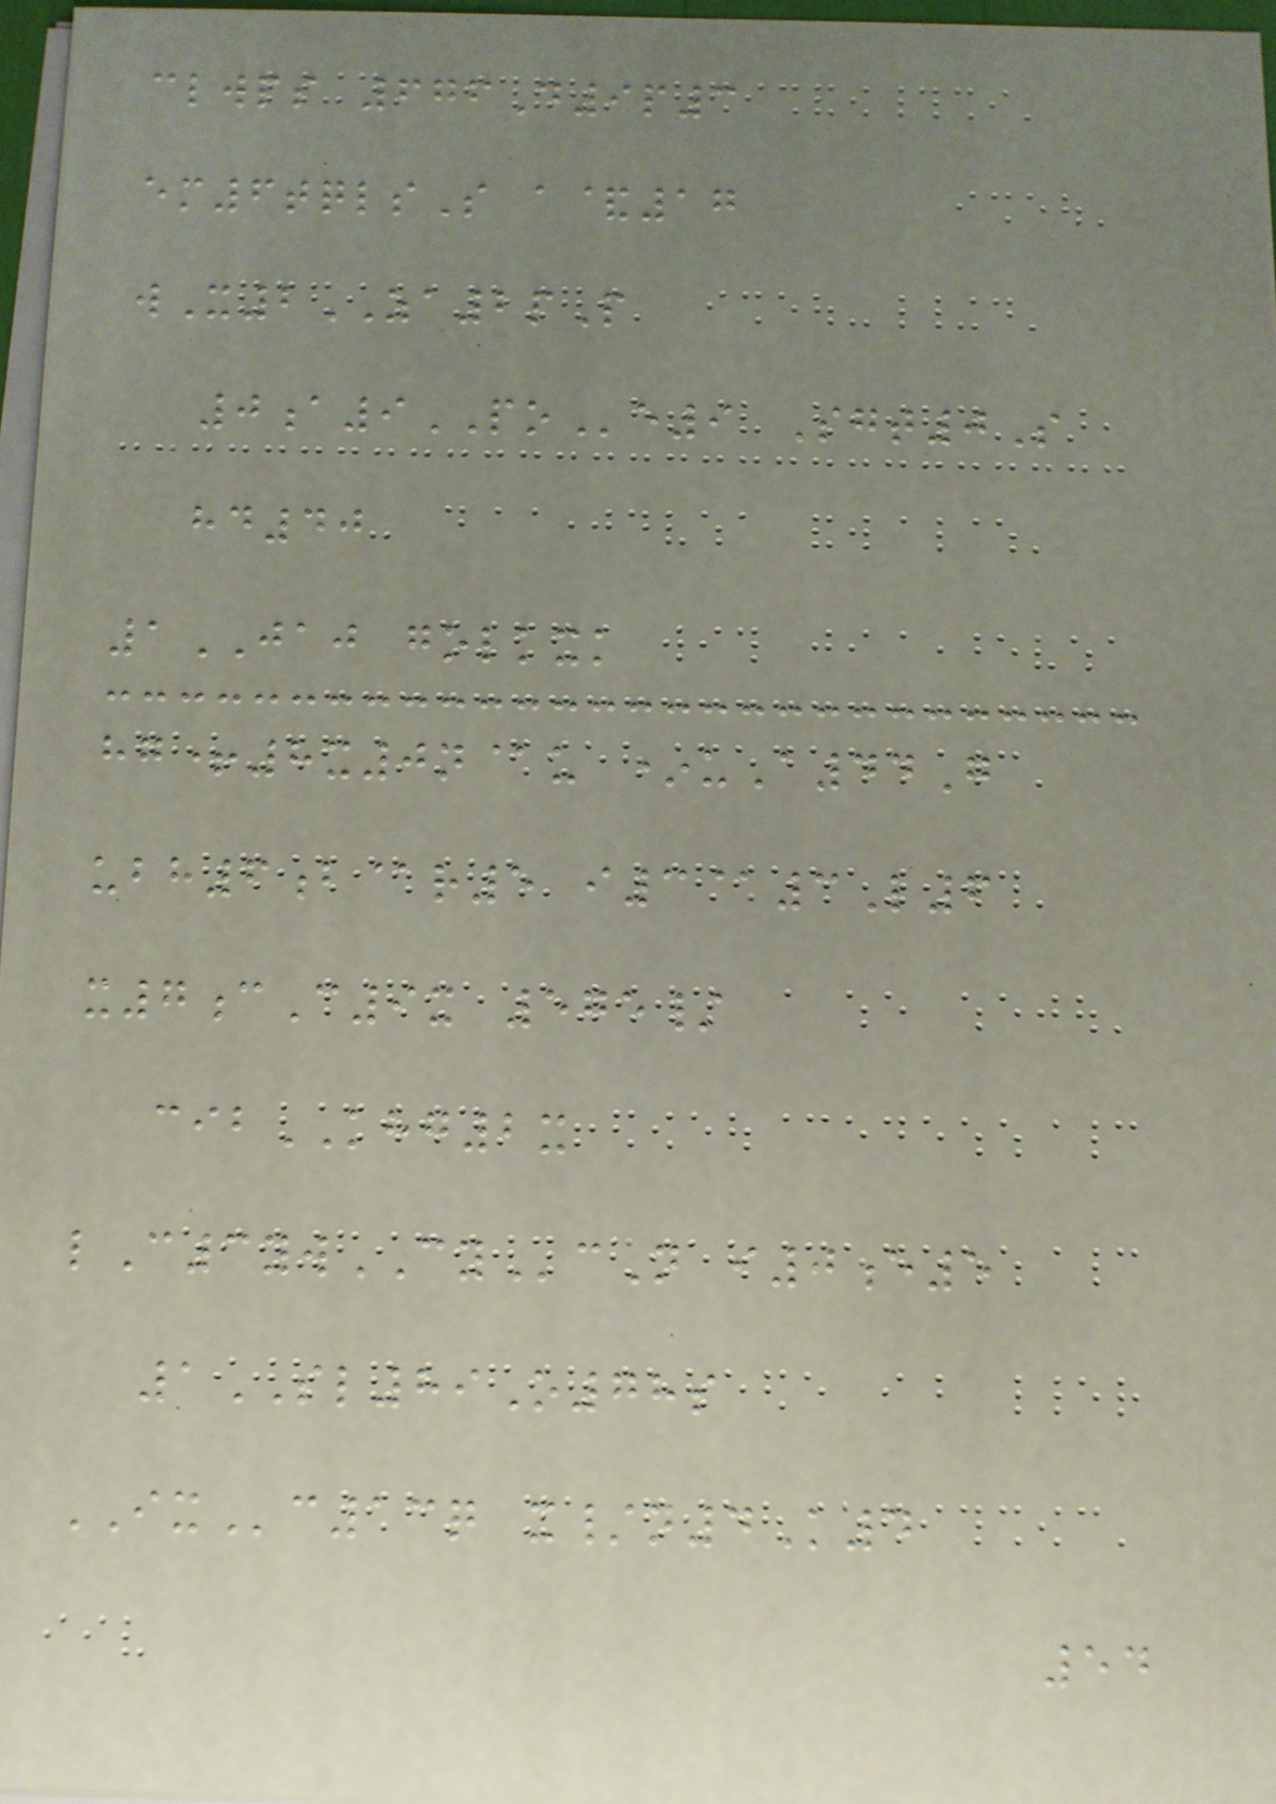clwps 676D9p3
em6tqlsS a&17
wX2ZA2pP
0a9POe9 Sgt0S
hd40
1JAJ golkxk
hg+8x0n@u *uA44G
ubh6b@r5 i3@3L6
x7cC9x 575/
cibKHG2x
lC3ywCYcN i0e5
1SL89O78s
IXc13q x/n4K4
54
